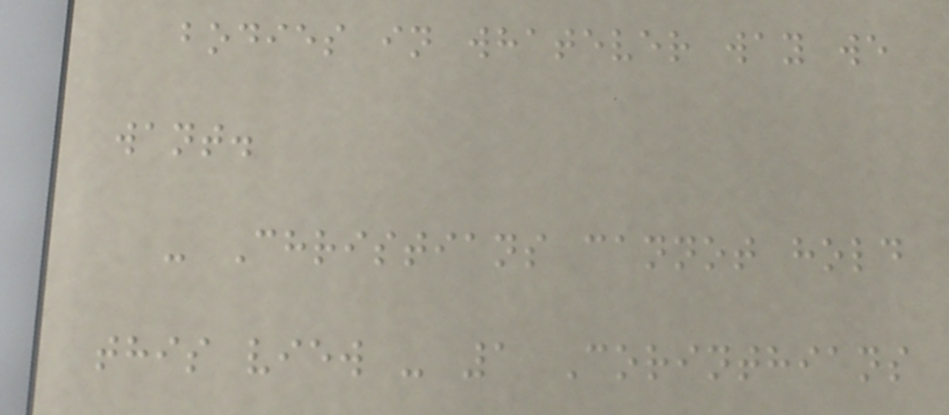bodies in whatever way we
want.
- Christians cannot hold
this view - 1 Corinthians
